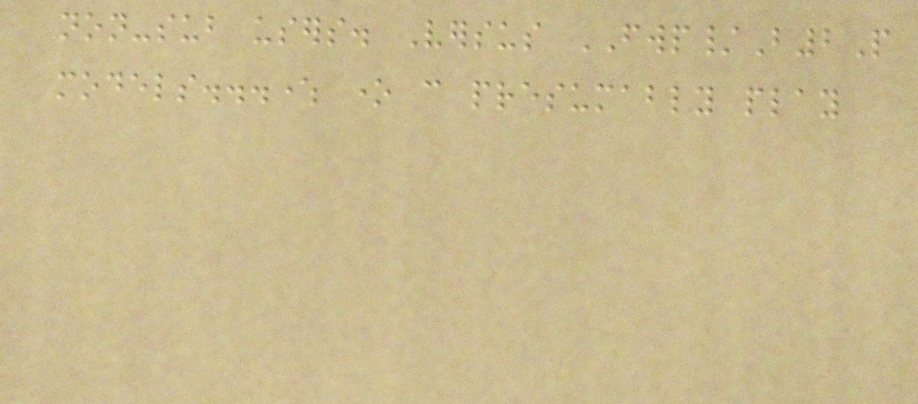non-sub users. Versus FWP/B2P
models...where one can presumably play
